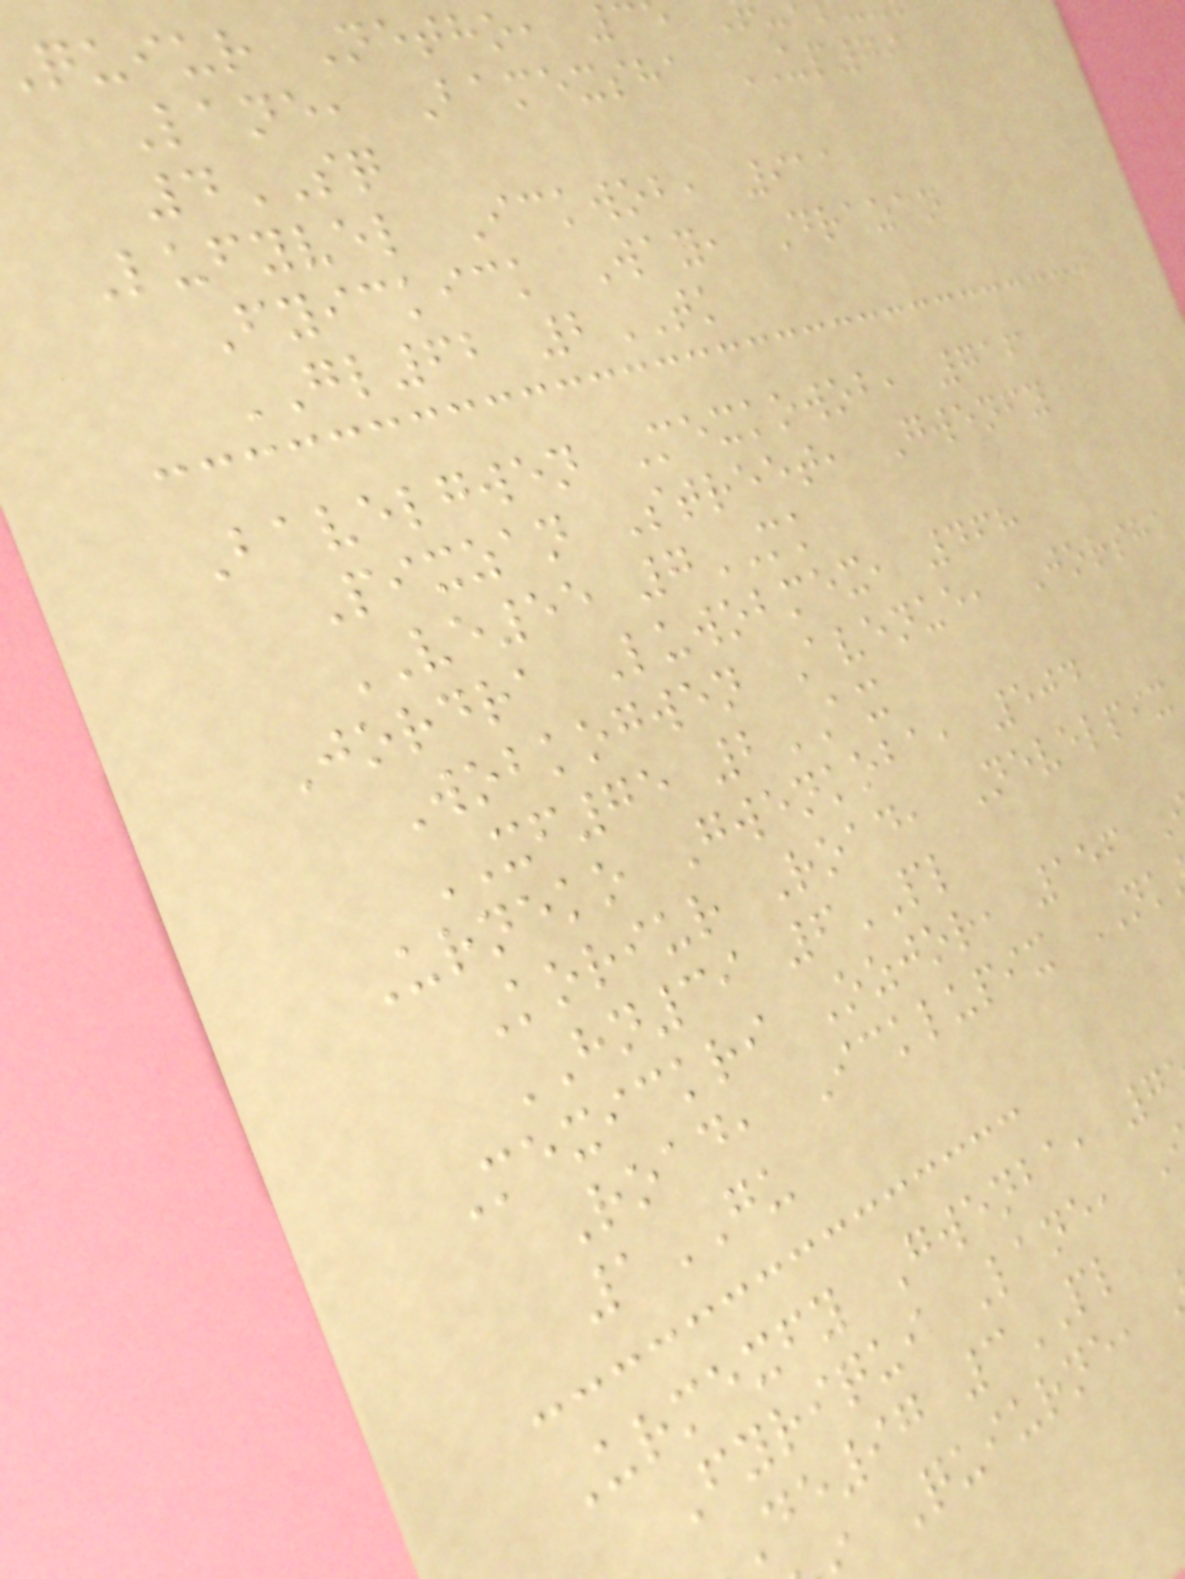quiur Netho, 3
Lane, Bamexsha UP79
4SQ
Lufyvel Ickwob, 911
Fyickick Way, Drazan
GL62 2TK
Bavelgwen Mexkowob, 716
Pixzan Street, Gwenfy
VE55 7MK
Jordra Luwobmex, 468
Wobkogwen Avenue, Jorsha
XF75 2AX
Urneko Gwenkoba, 504
Koriur Road, Nevelpix
HN39 6PL
Mexickri Ozjor, 156
Road, Icklupix NK
1GU
Urmexfy Gwenba, 7
Fyriqui Lane,
de97 3PL
Quiurne,
